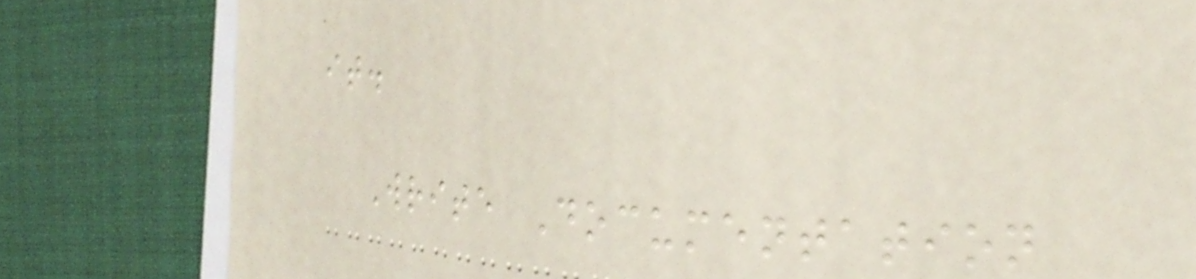it.
Write Documentation
